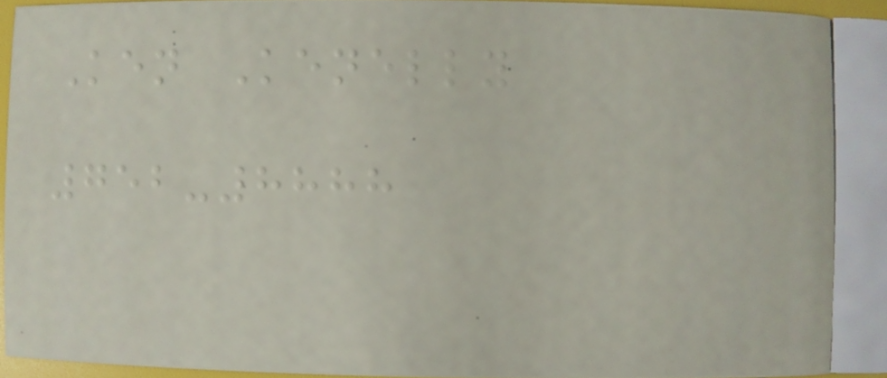Ken Kenelly
752-8888
